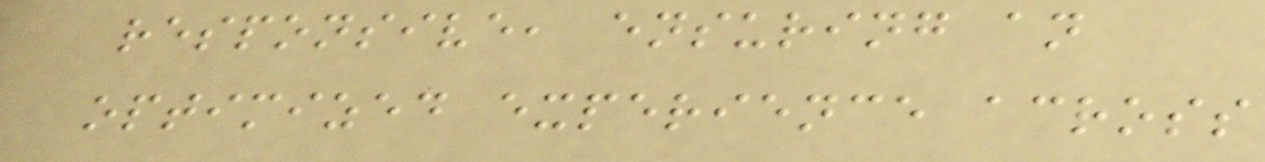responsive, ensuring an
optimized experience across
